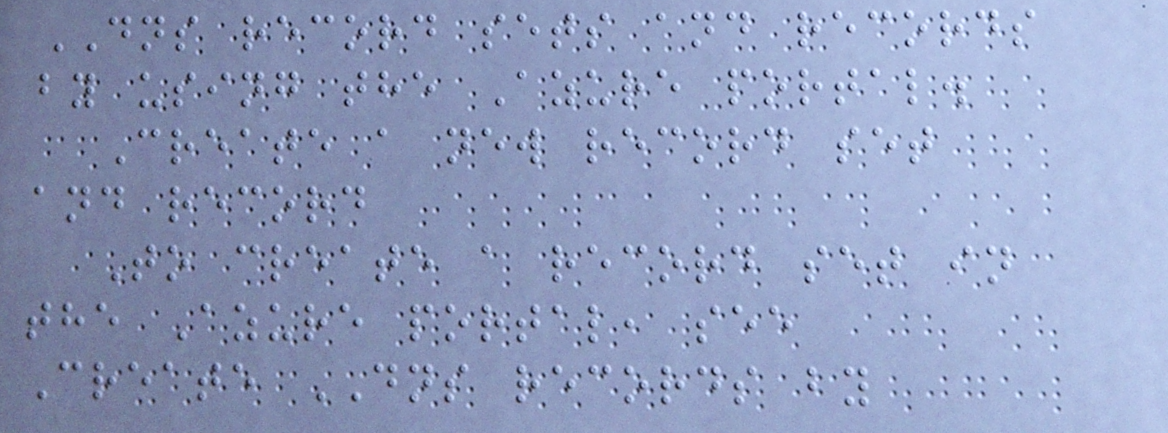DNS record sets and records
by using the Azure portal.
Create a new record set
and record
To create a record set in
the Azure portal, see
Create DNS records by
